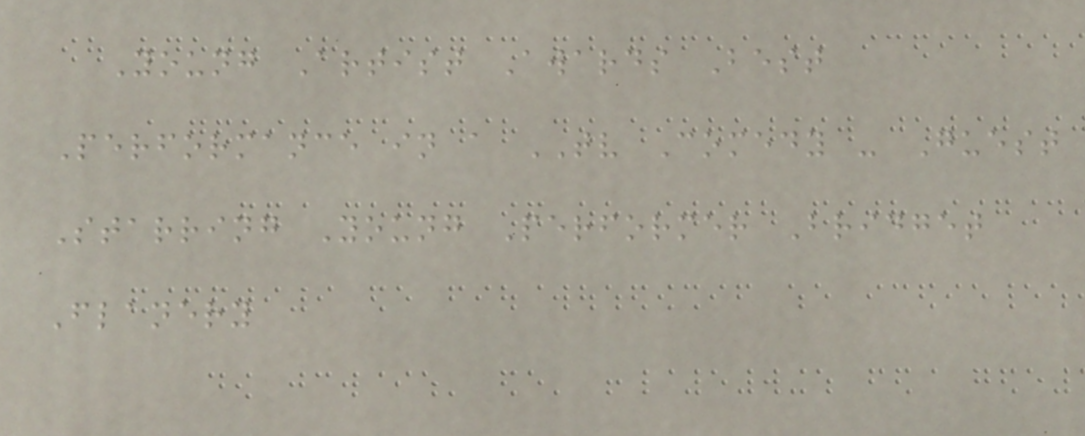Young Artist Awards Best
Performance in a TV Comedy - Guest
Starring Young Performer Bridget
Flanery
